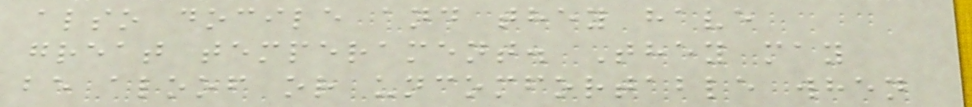also docile and they have
great temperament. They may
be aloof or uncomfortable when
